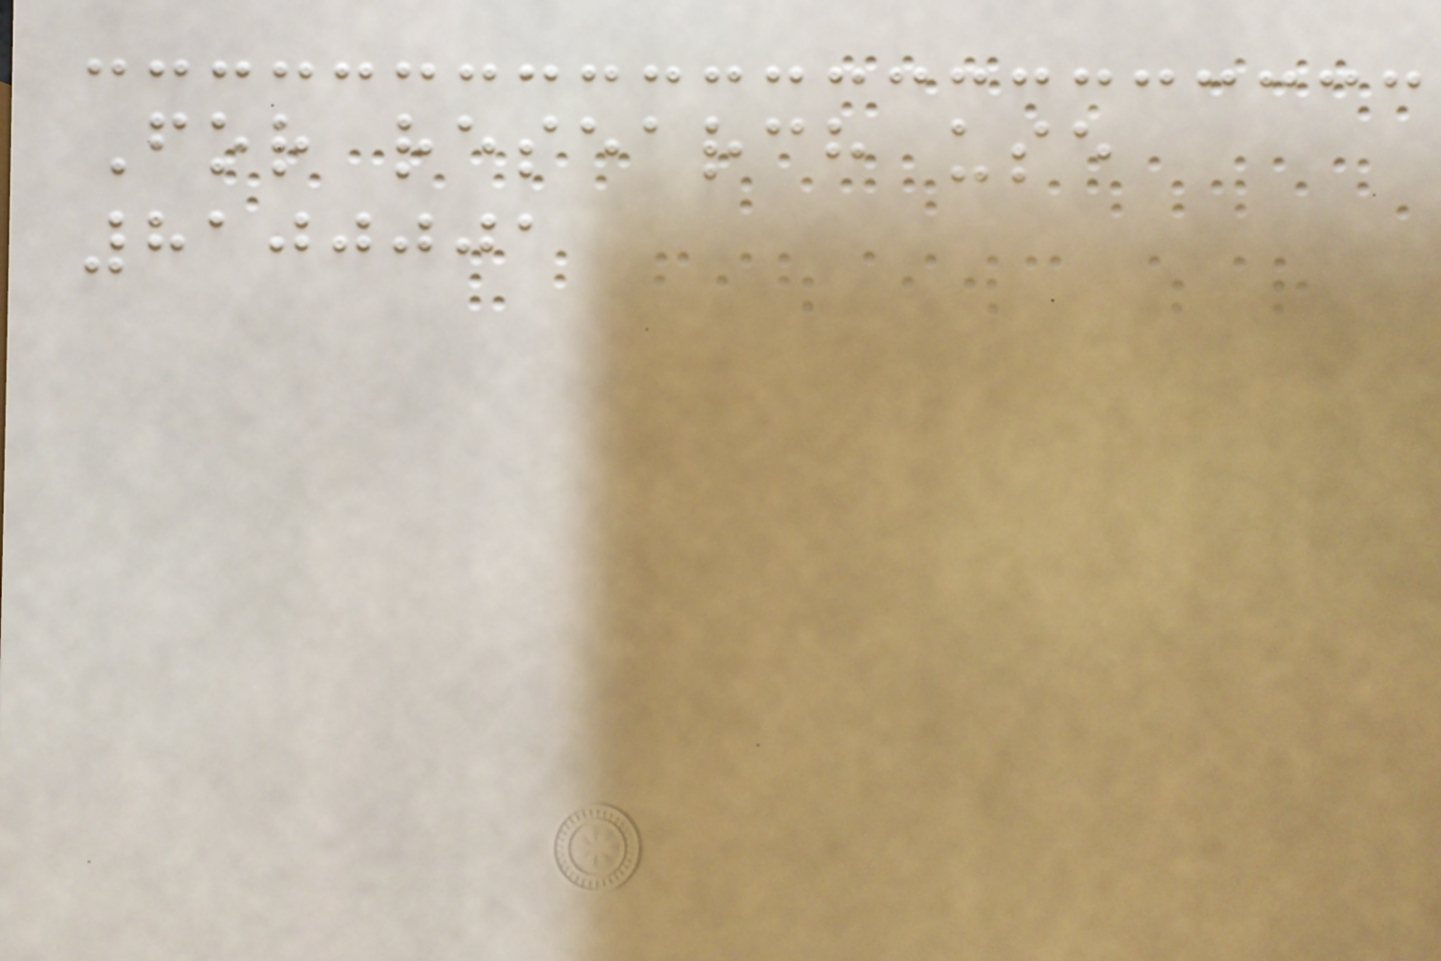For research use
8100001
